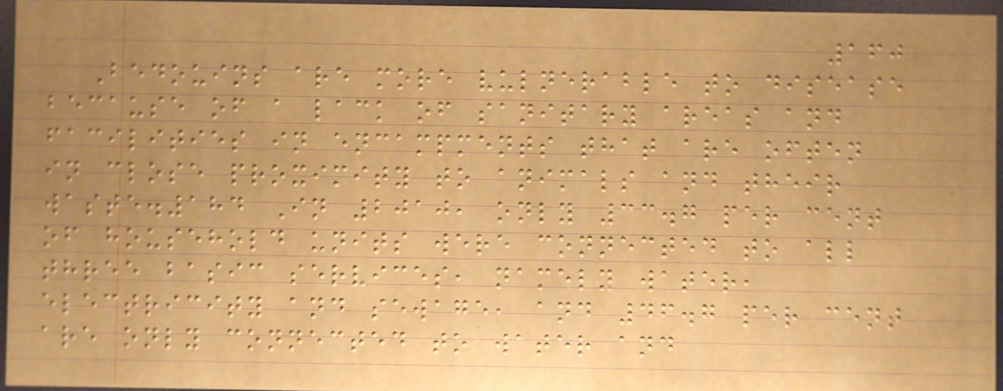160
Bedouins are more vulnerable to disease
because of a lack of sanitary areas and
facilities in encampments that are often
in close proximity to animals and their
waste.184 In 2010, only 33.7 per cent
of household units were connected to all
three basic services, namely water,
electricity and sewage, and 46.7 per cent
are only connected to water and
